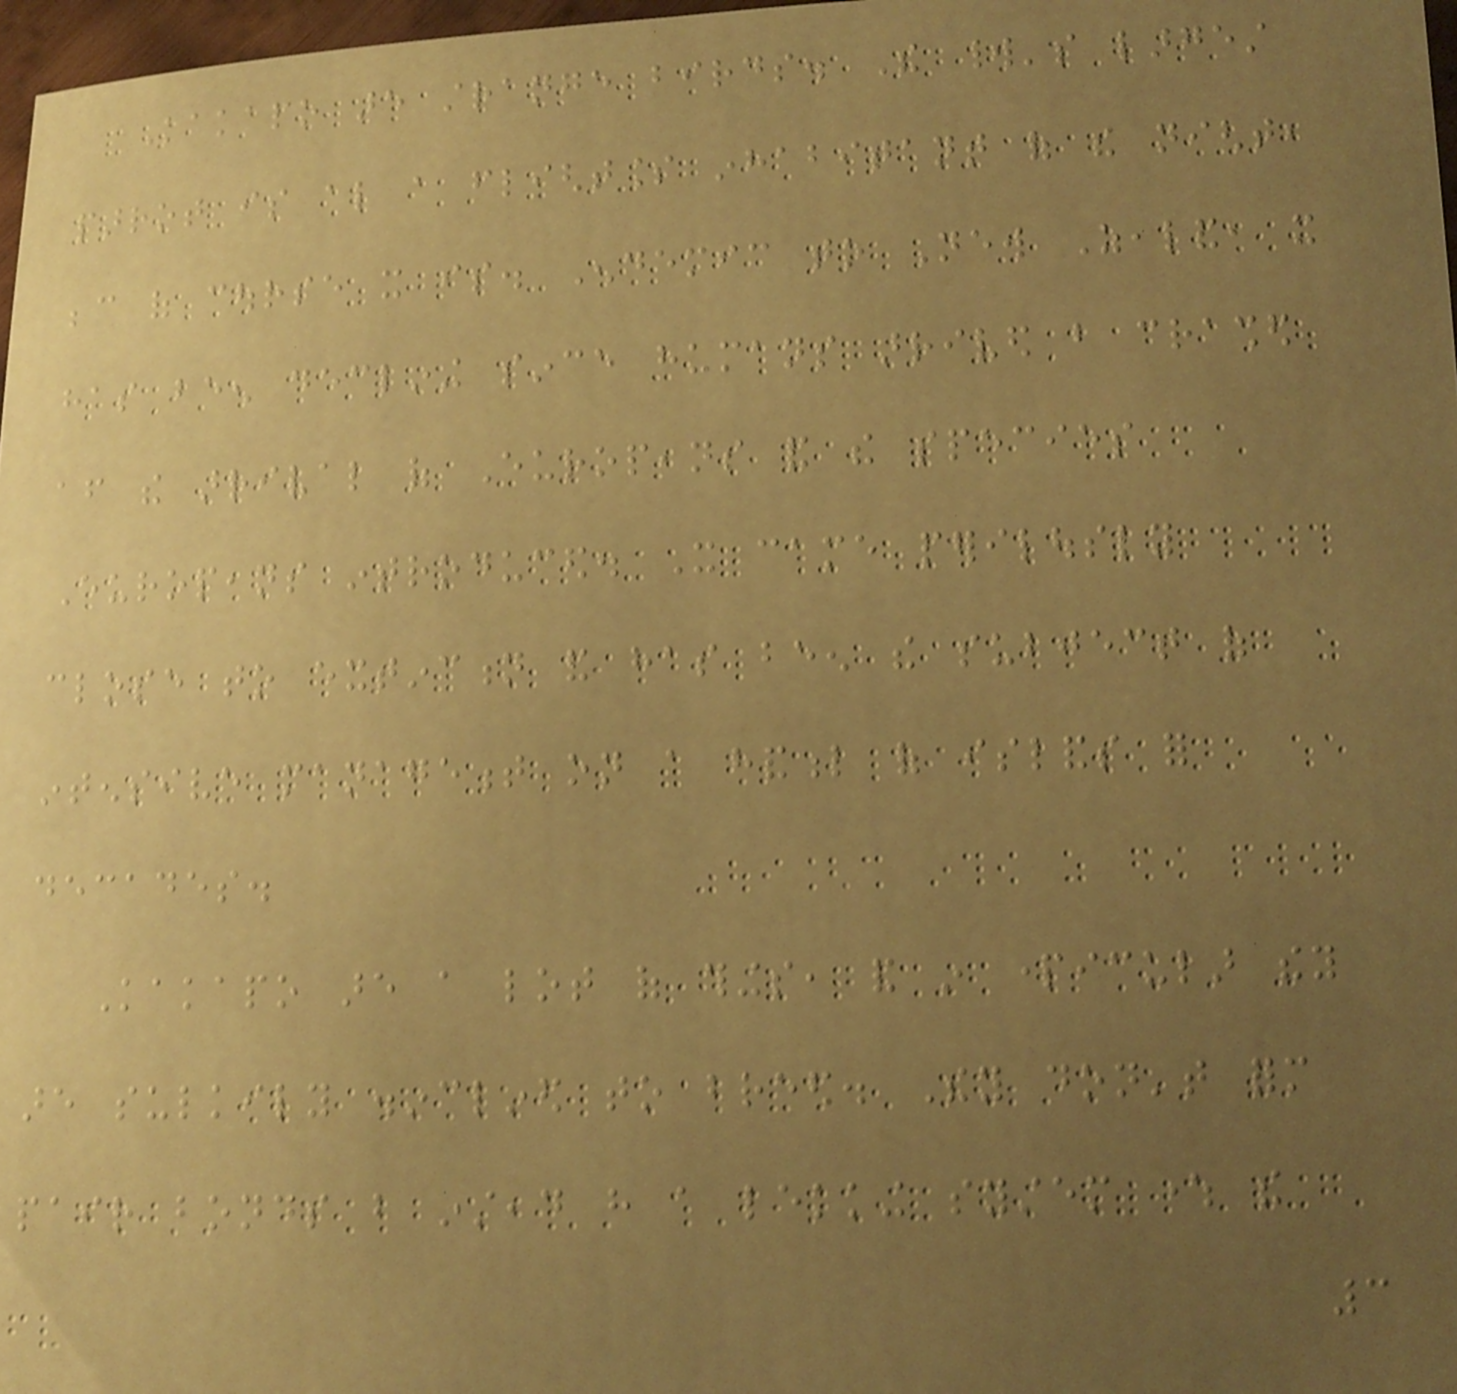Kakapo are strange birds. The world's largest
parrot is also a flightless inhabitant of the night,
because of course it is. Endemic to New Zealand, it
has been declining since humans arrived but crashed
after the arrival of Europeans and the species
Europeans introduced. It came perilously
close to extinction and has been the subject of
intensive management on a handful of islands for
decades.
Kakapo are a lot of things, and in particular they
are sulkily disinclined to breed. They don't form
pair bonds but instead have a lekking system where the
3
